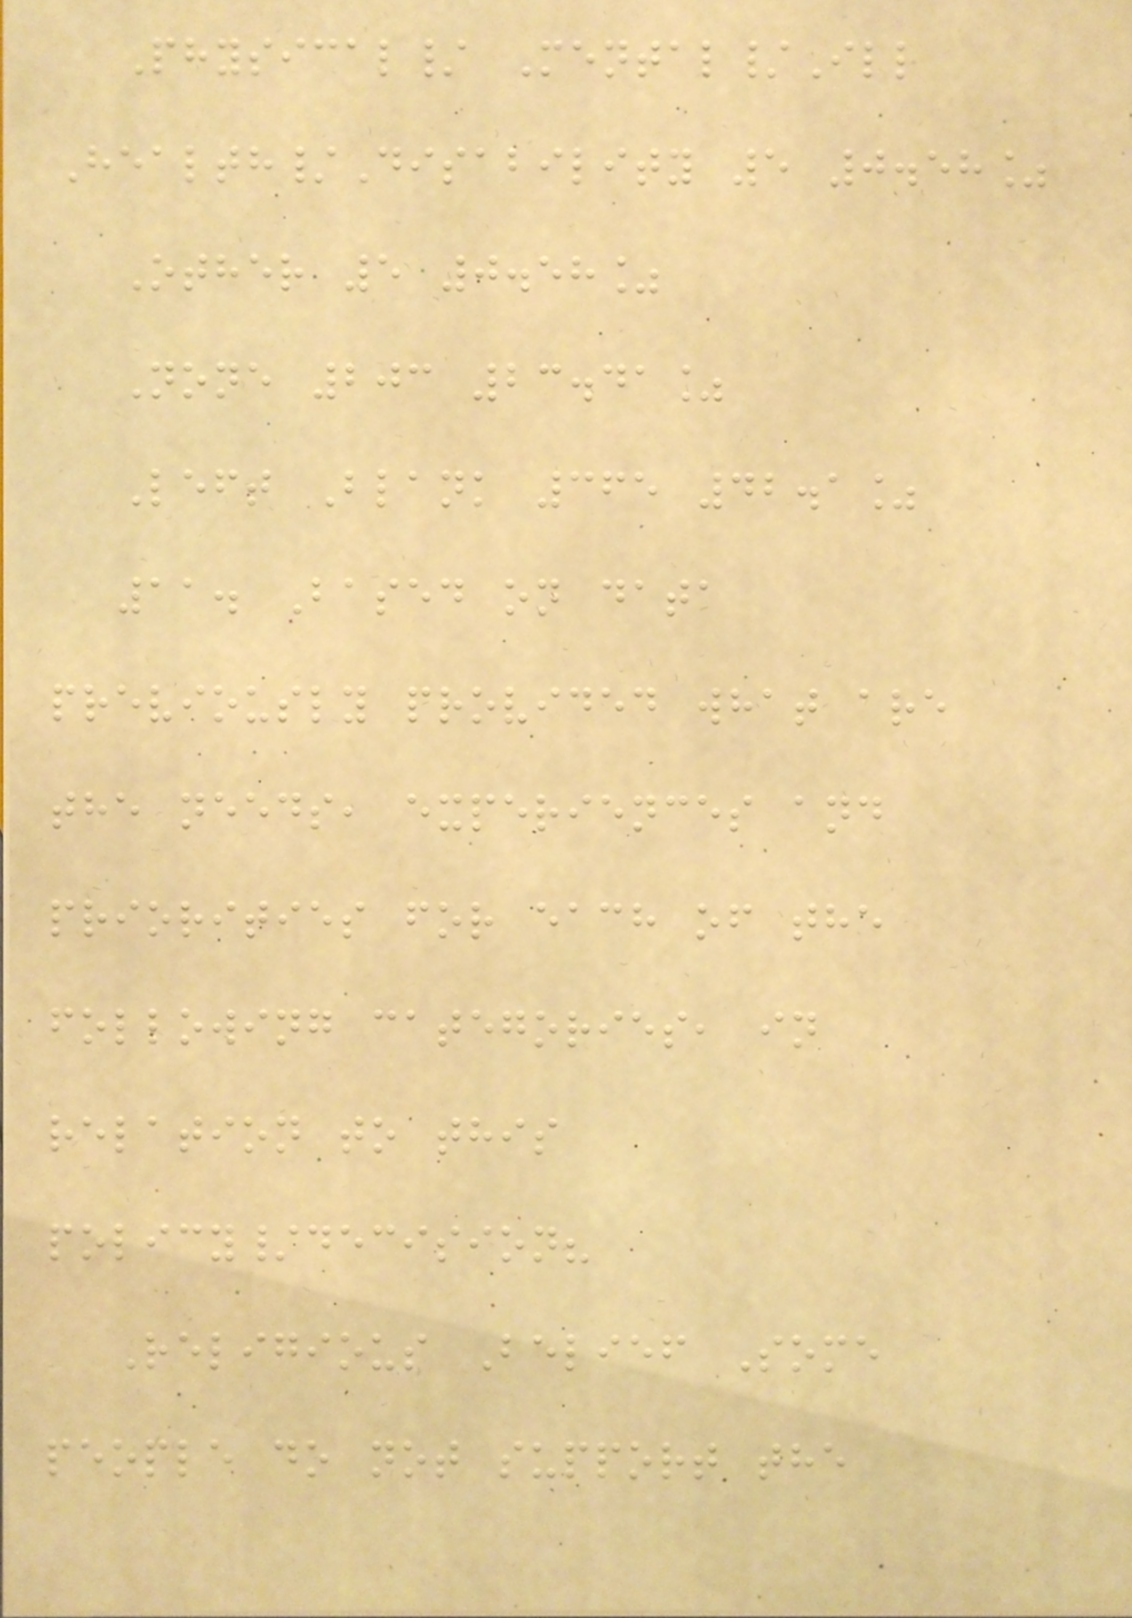Physical/ Mental/Ill
Health/Disability 5 0.58%
Other 5 0.58%
None 203 23.41%
Left Blank 365 42.1%
11. Based on data
previously provided what are
the needs, experiences and
priorities for each of the
following categories, in
relation to this
policy/decision?
Religious Belief Some
people do not support the
